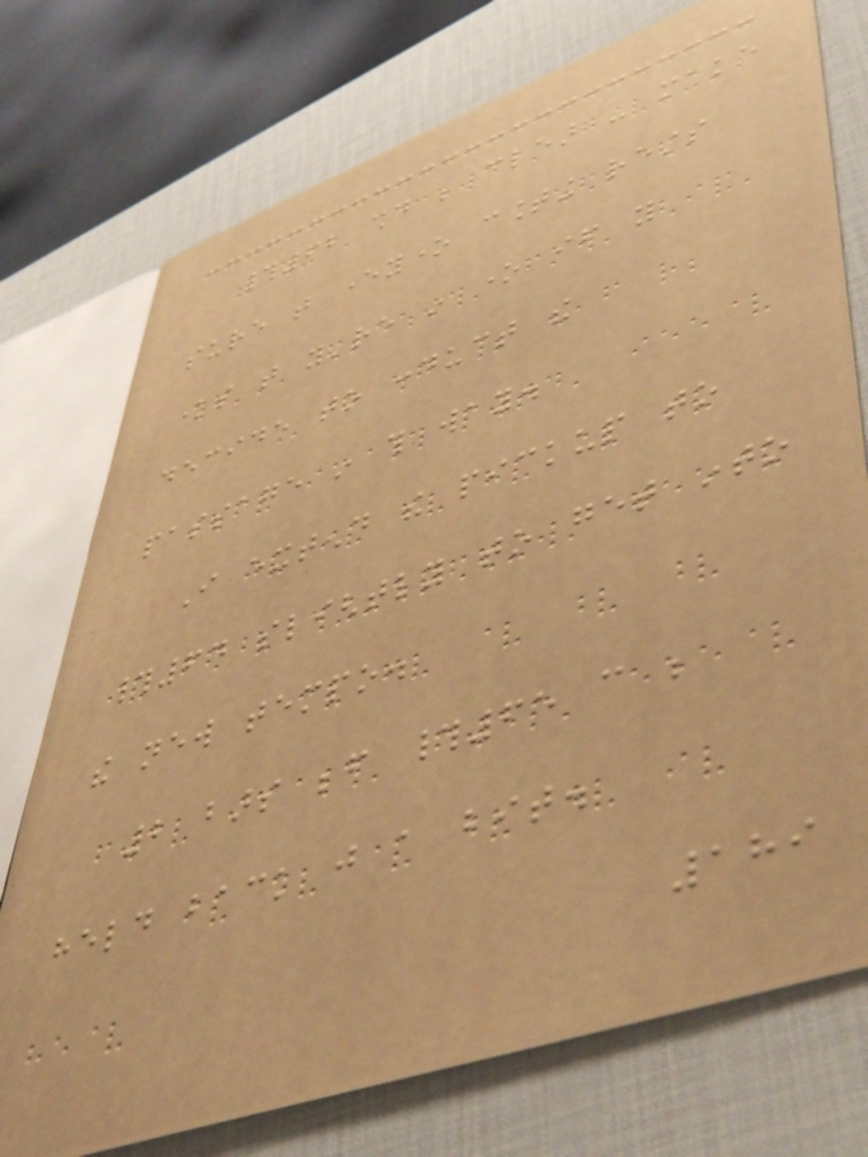#62 should be clear - make
sure that everyone counting rests
knows that you're in one if you
decide to conduct the
passage in this way.
I extend the pickup to
#64 slightly to get into
the new tempo.
2 bars before #65 can be
held back just a bit.
189
